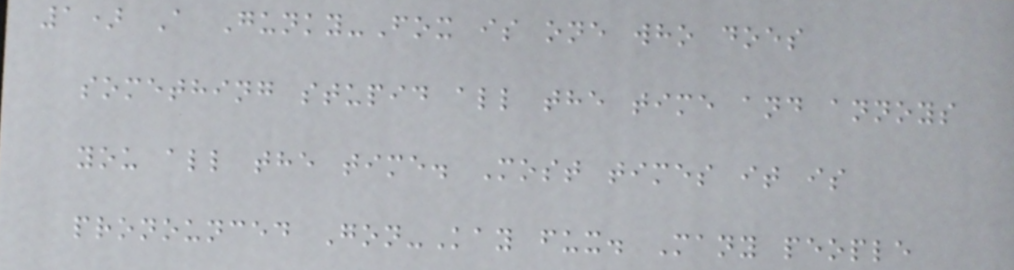1) A Gunky-Fox is one who does
something stupid all the time and annoys
you all the time. Most times it is
pronounced Gon-Kay fux. Many people
